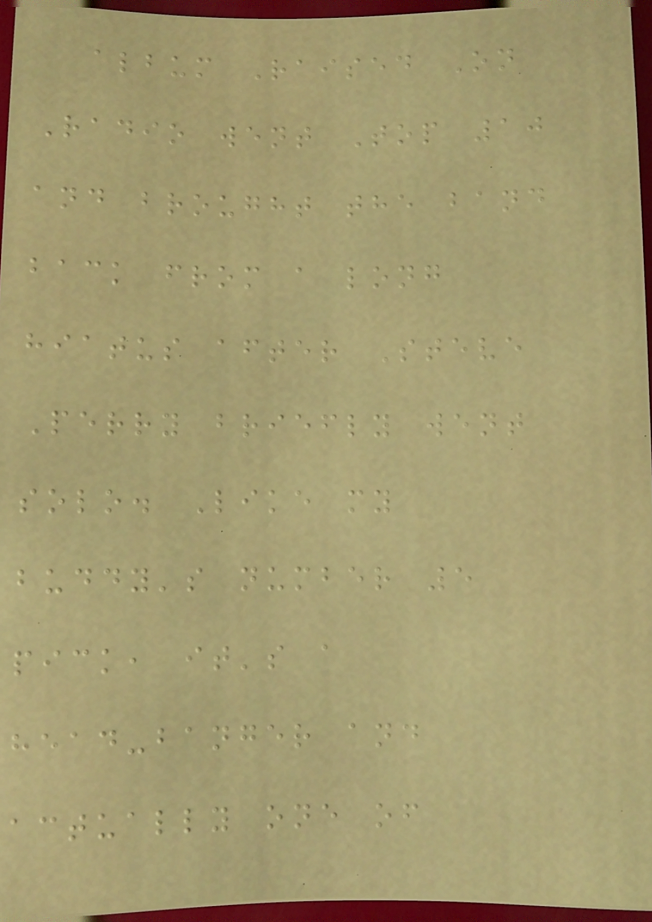album Raised On
Radio went Top 10
and brought the band
back from a long
hiatus after Steve
Perry briefly went
solo. Like my
buddy's number 5
pick, it's a
head-banger and
actually one of
